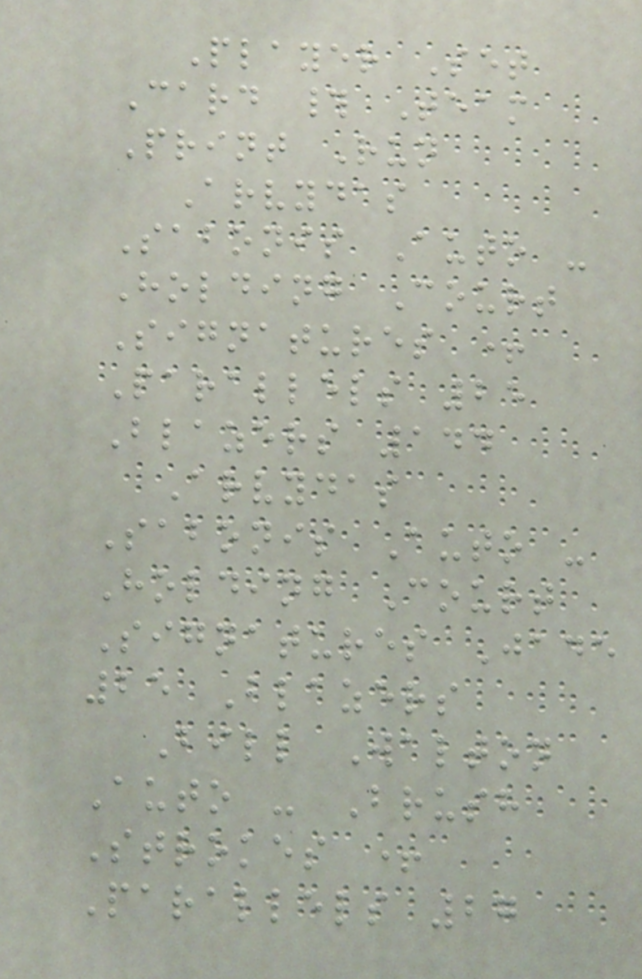Player Set
Card # Team
Print Run
Arvydas
Sabonis Auto -
Holding Court
Signatures +
Parallels 25
Blazers 144
Arvydas
Sabonis Auto -
Holding Court
Signatures Jade
25 Blazers
Bill Walton
Auto - Brush
Strokes +
Parallels 27
